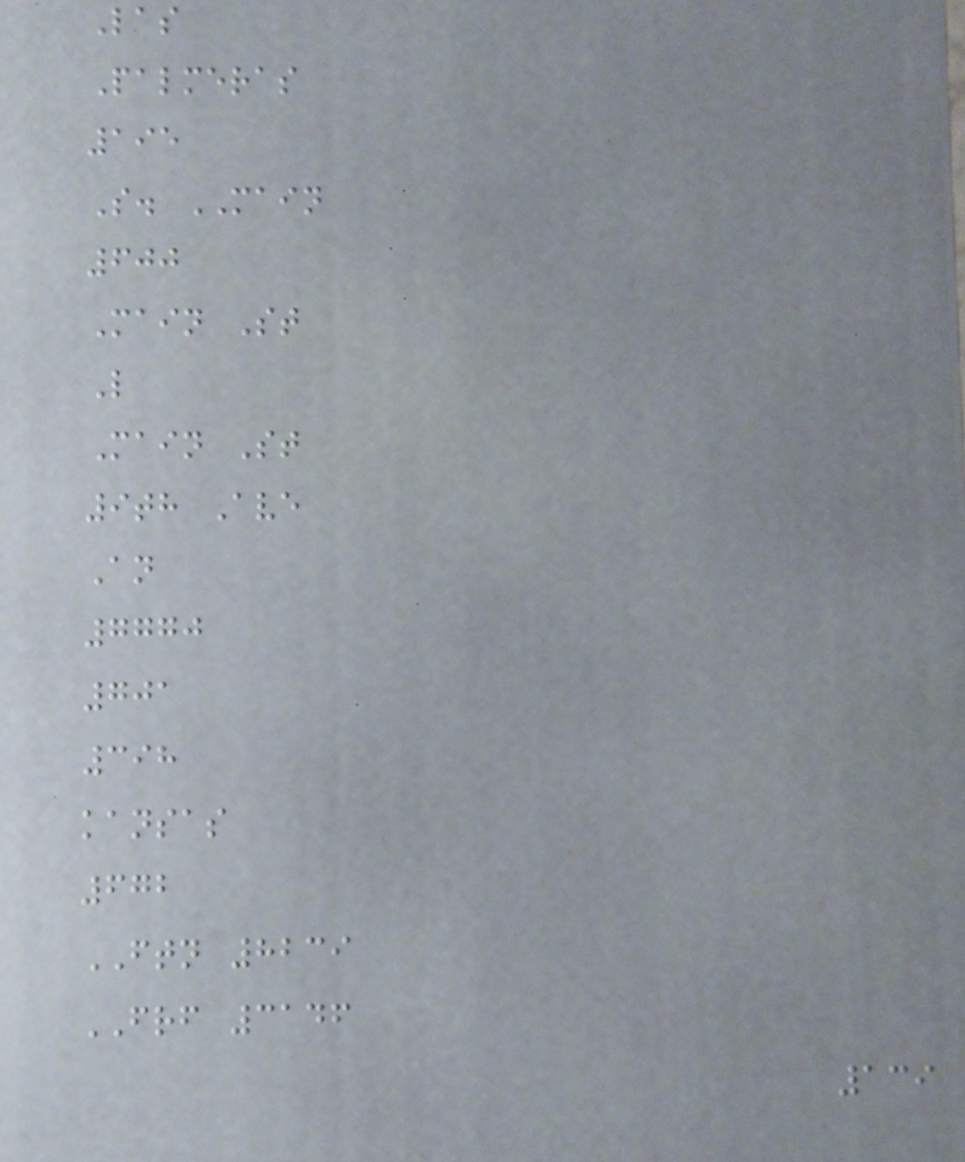Las
Palmeras
195
S. MAIN
600
Main St
L
Main St
9th Ave
An
7770
701
398
kansas
672
FTN 8239
FRF 3146
139
